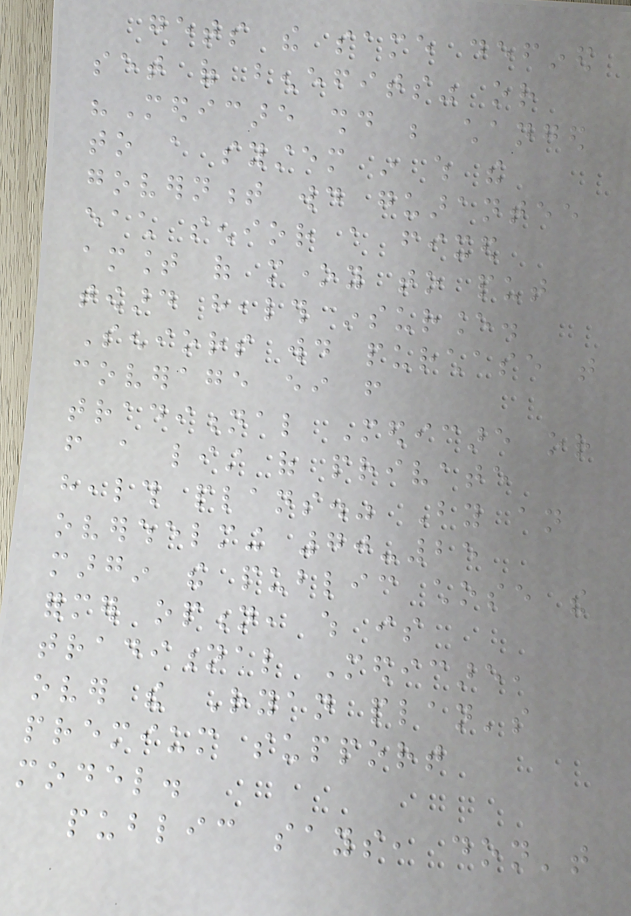gets the same defined
set of benefits" or
"Medicare should be changed
to a system in which the
government would guarantee
each senior a fixed
amount of money to put
toward health insurance.
Seniors would purchase that
coverage either from
traditional Medicare or
from a list of private
health plans." By an
overwhelming 70-25
margin the public chose the
former option, which is
traditional Medicare,
over the Ryan plan's
premium support
model.
public says, don't
